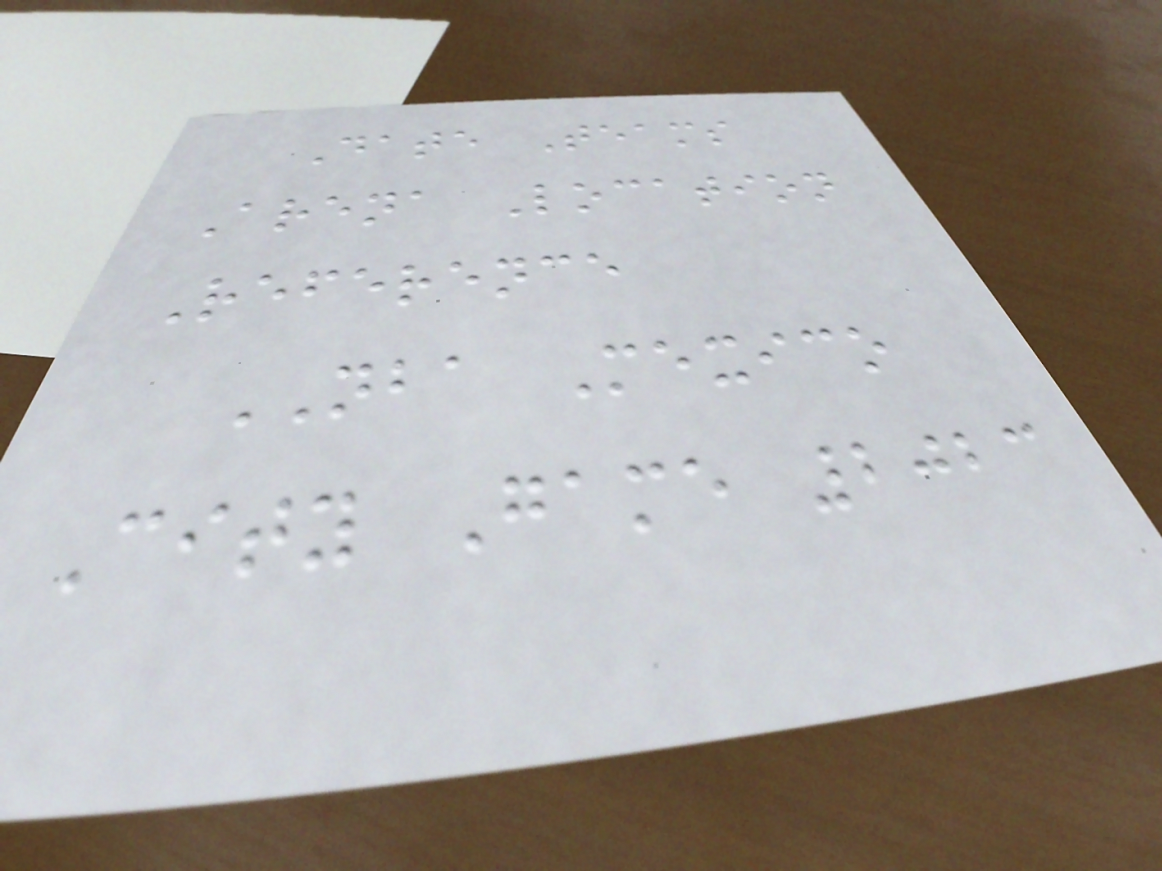Date Teams
Arena Location
Reference
NBA Mexico
City Game 2023
